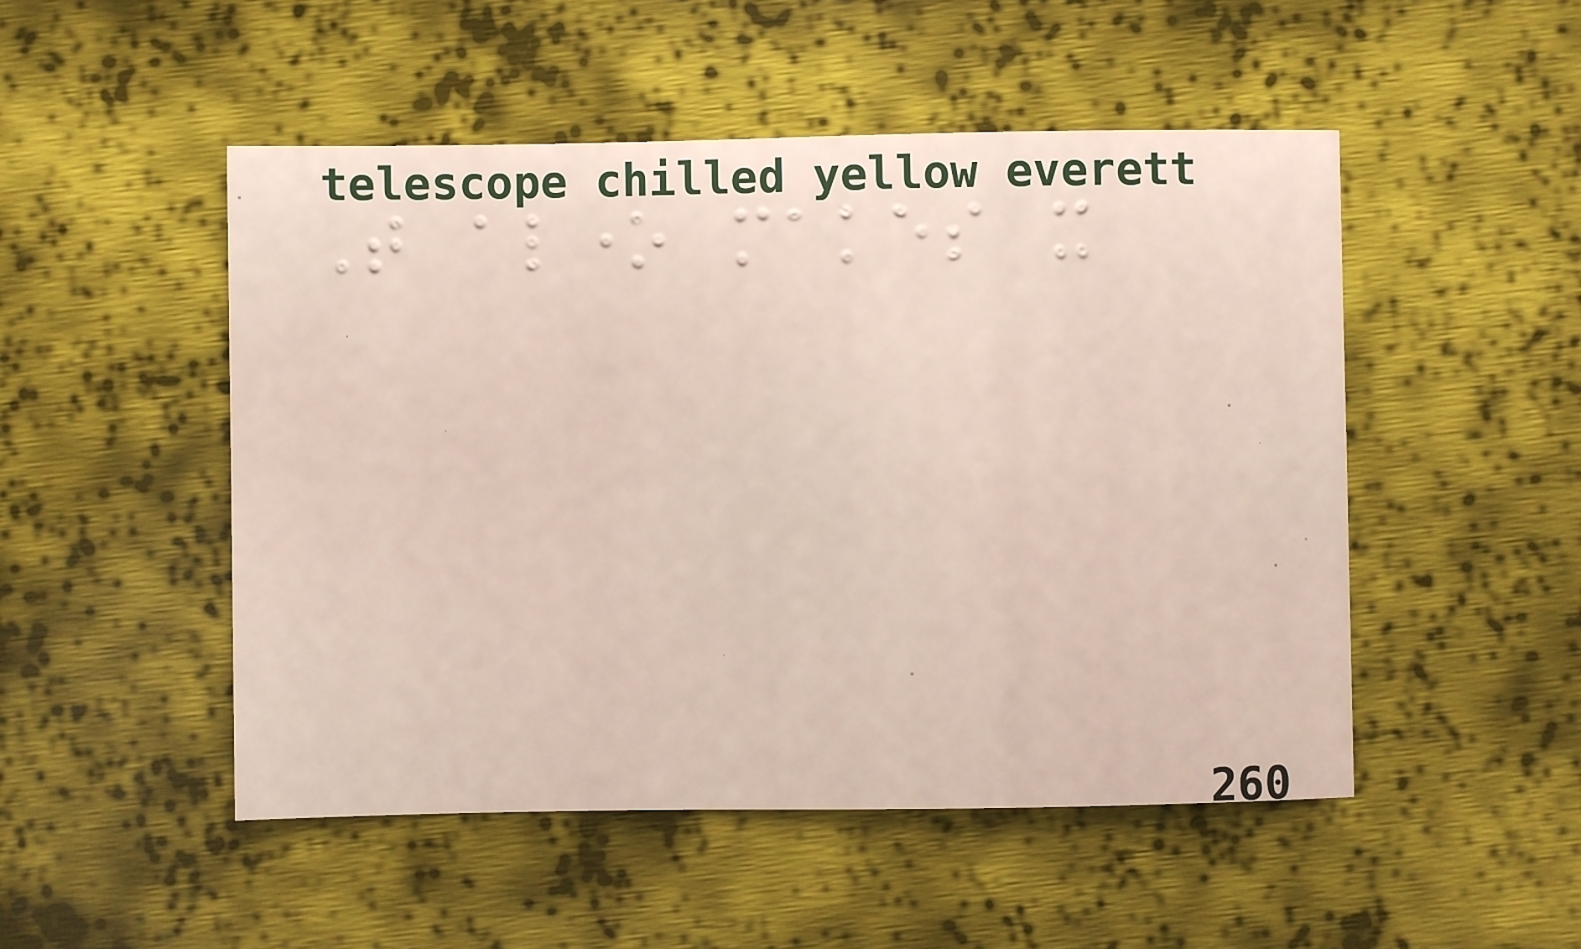That alone makes it
